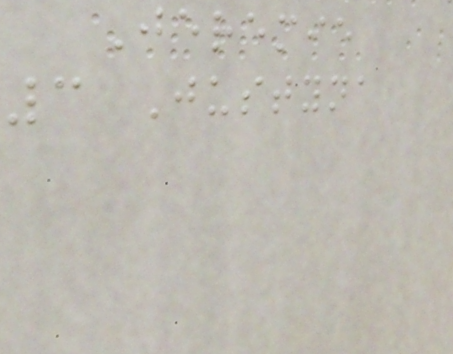Jeremie
3 Justyna
